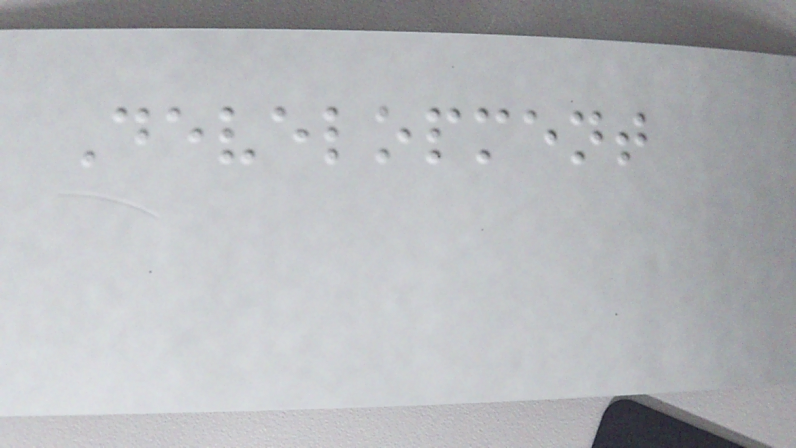Development
